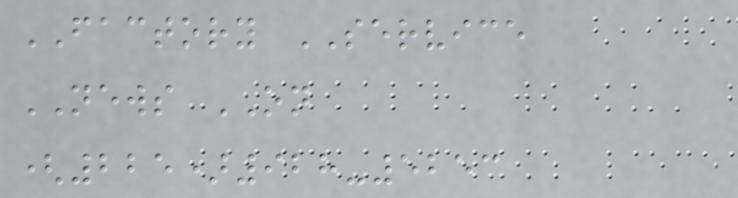FACTORY SERVICE
NEWS ON
(225)928-5253
